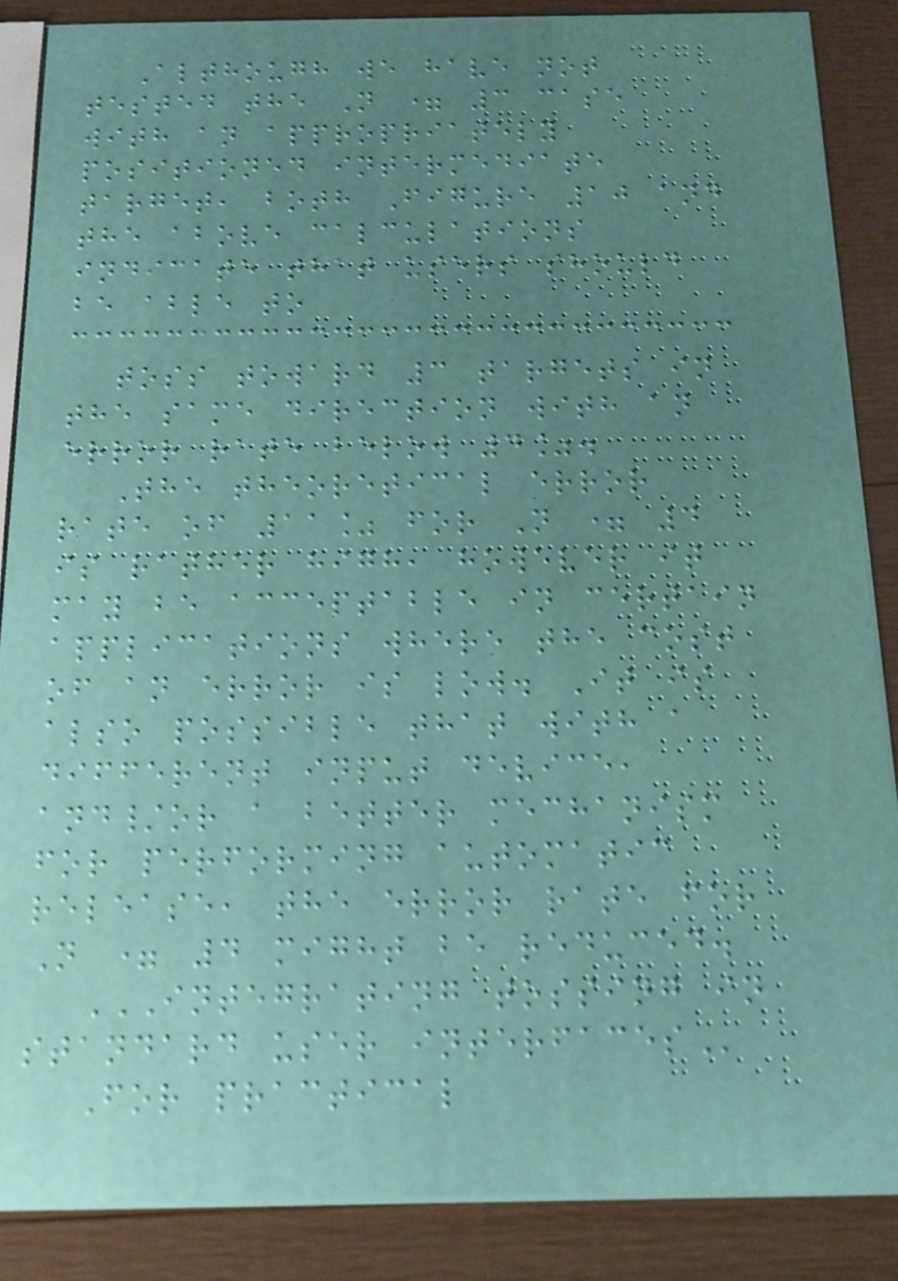Although we have not
tested the N = 3 case
with an appropriately
positioned intermediate
target, both Figure 10 and
the above calculations
indicate that users should
be able to
toss toward 3 targets in
the same direction with an
error rate below 4%.
The theoretical error
rate of 11% for N = 4
is rather high, however it
may be acceptable in certain
applications where the cost
of an error is low. It is
also possible that with a
different input device,
and/or a better mechanism
for performing automatic
release, the error rate for
N = 4 might be reduced.
INTEGRATING TOSSING IN
STANDARD USER INTERFACES
For practical
